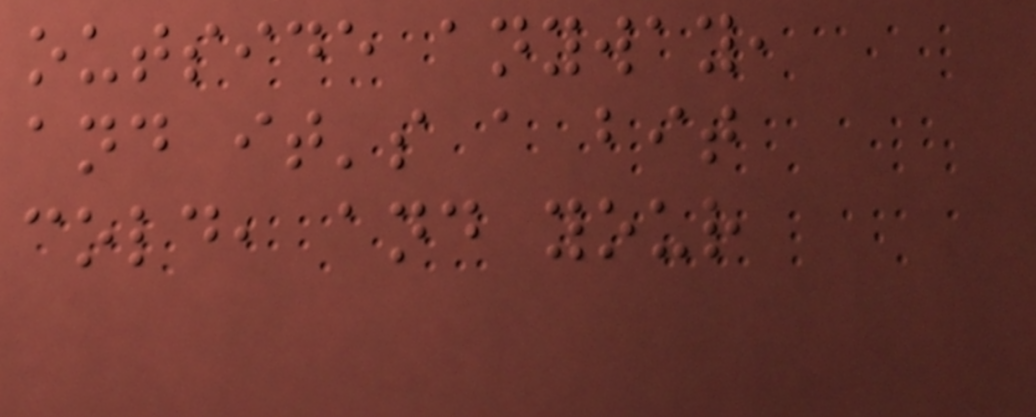outside anyway,
and it's a bit
cold, and your
